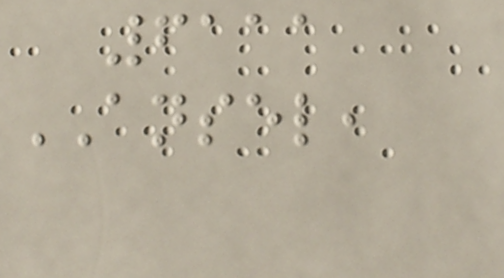6111
ANSEL,
